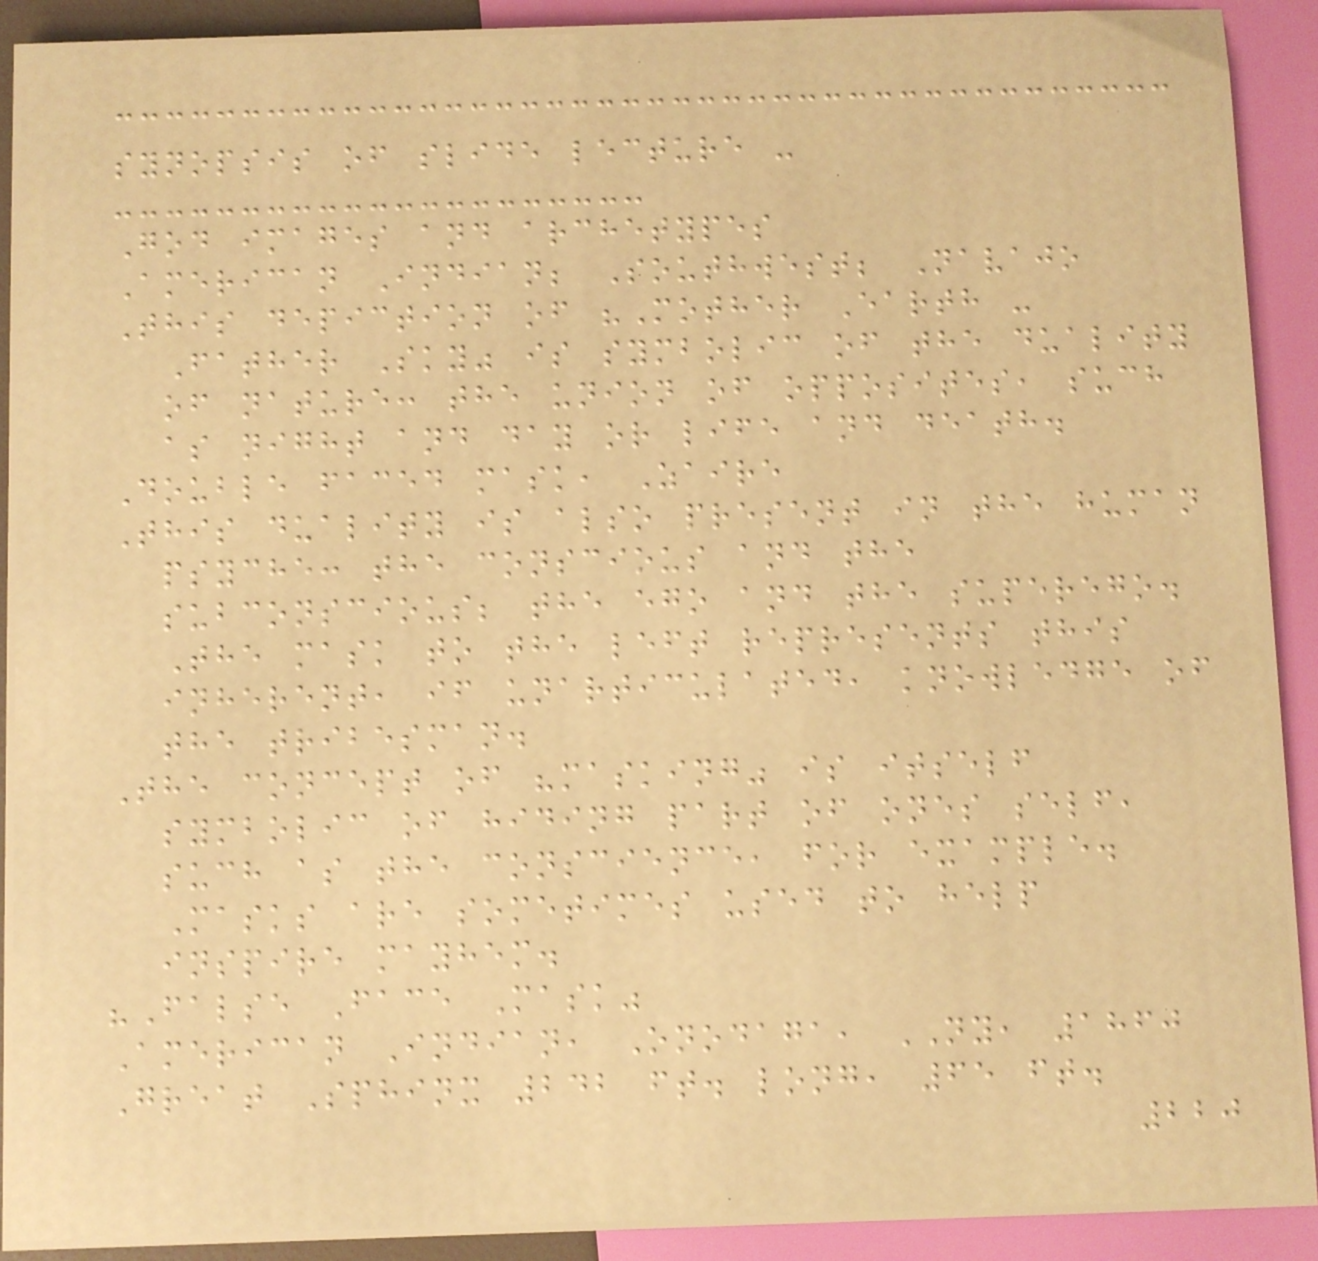synopsis of slide lecture -
God images and archetypes
American Indian; Southwest; Navajo
This depiction of "Mother Earth -
Father Sky" is symbolic of the duality
of nature: the union of opposites, such
as night and day or life and death.
Double faced mask, Zaire
This duality is also present in the human
psyche: the conscious and the
subconscious; the ego and the superego.
The mask to the left represents this
inherent, if unarticulated, knowledge of
the tribesman.
The concept of "masking" is itself
symbolic of hiding part of ones self,
such as the conscience, for example.
Masks are sometimes used to help
inspire mayhem.
"False Face Mask"
American Indian, Onodaga, NY, 1860
Great Sphinx 242 ft. long, 65 ft.
220
